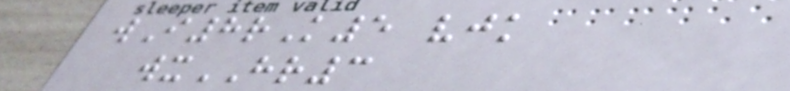wI8rK5 vjk
wxHR3
